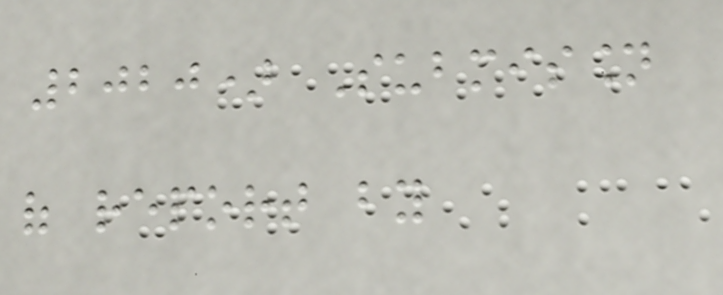2020) Submission
of report by
